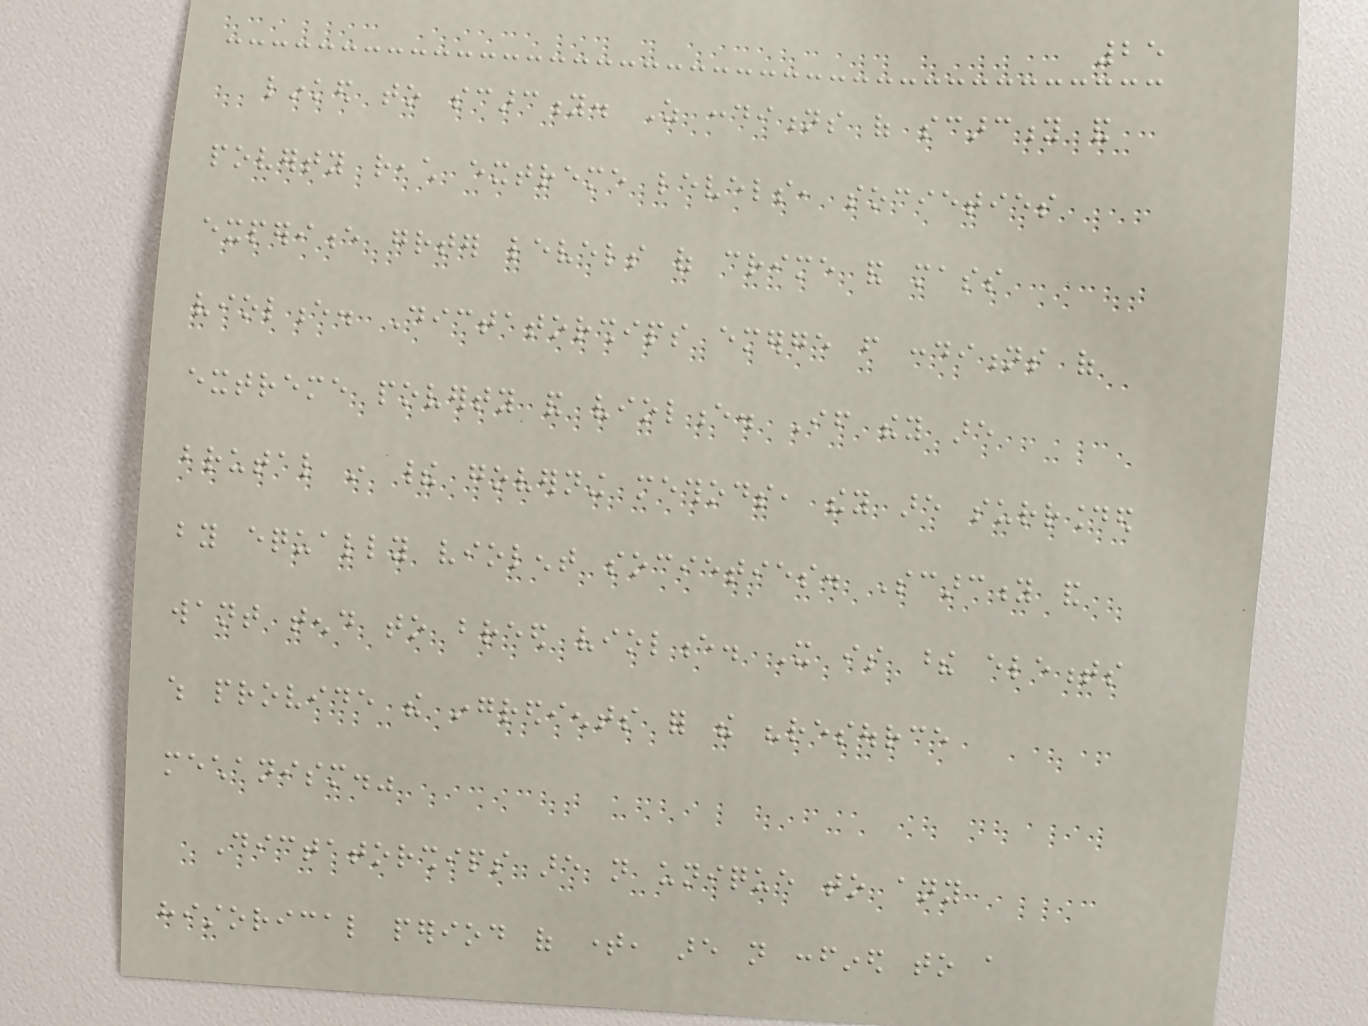25
linked to scarcity. As conditions of scarcity and
poverty reach extreme levels, societies
experience greater levels of crime and mass
violence. Dictatorships emerge from conditions of
extreme poverty and violence. If they are
brutal in their governing methods, they are surrounded
by equally violent societies. Scarcity and
want tend to breed violence. It is these elements
which provide the ingredients for the "resource
mechanism."
Dictatorships are not unique to any
historical period of time, are not confined to a
